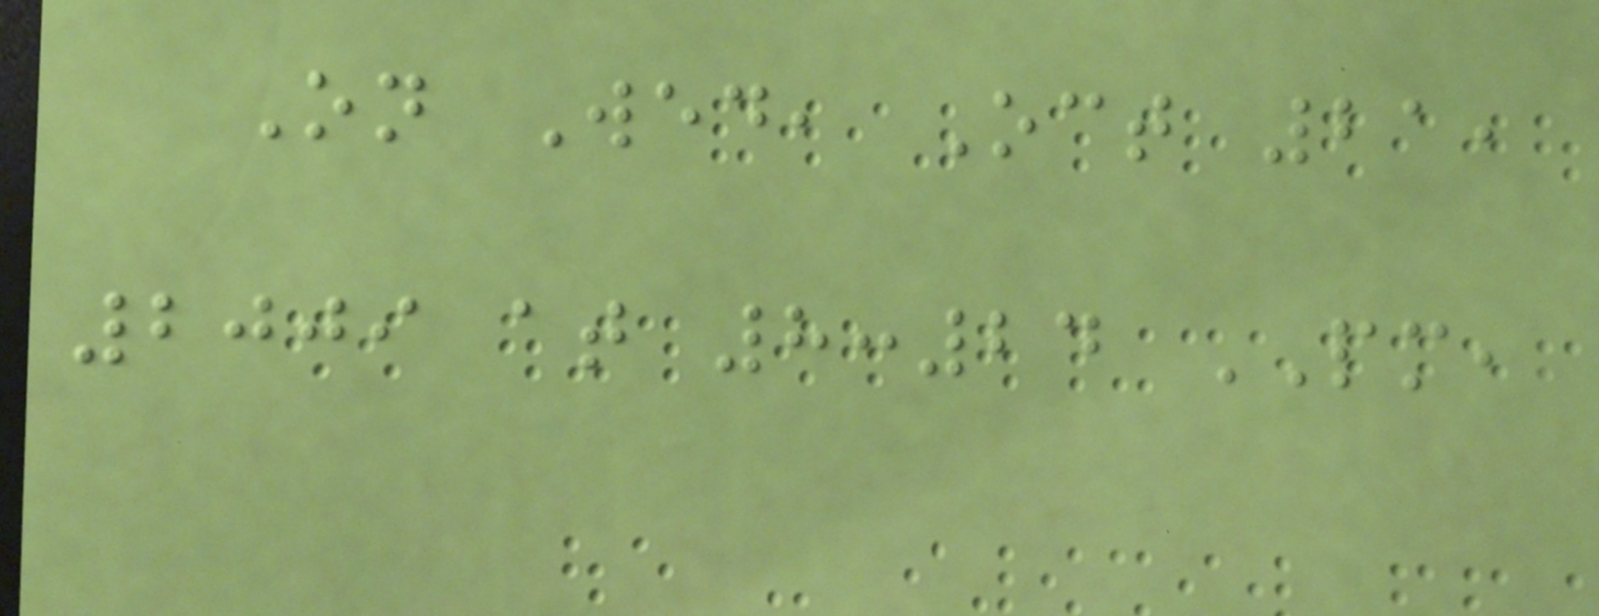On Wed, Oct 21,
2009 at 8:24 PM,
